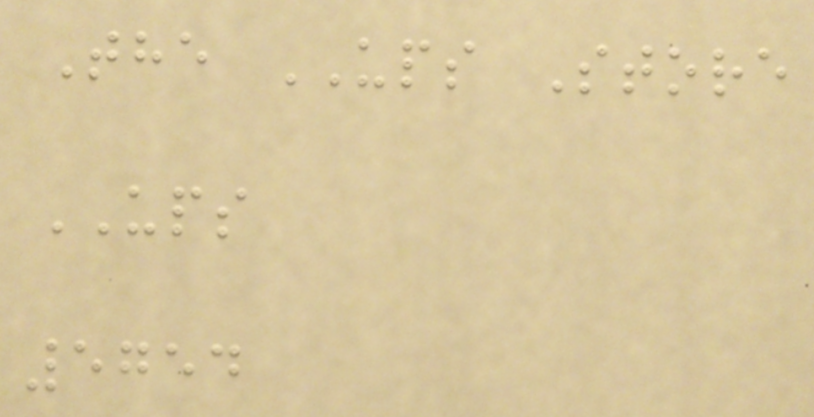The UPS Store
UPS
5754
